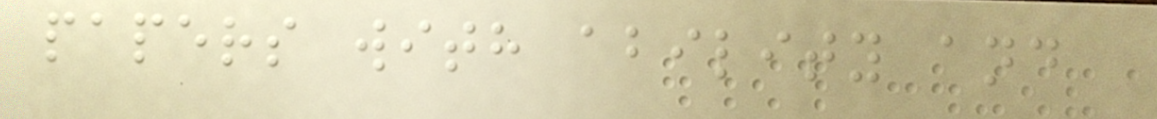papers with ability and
